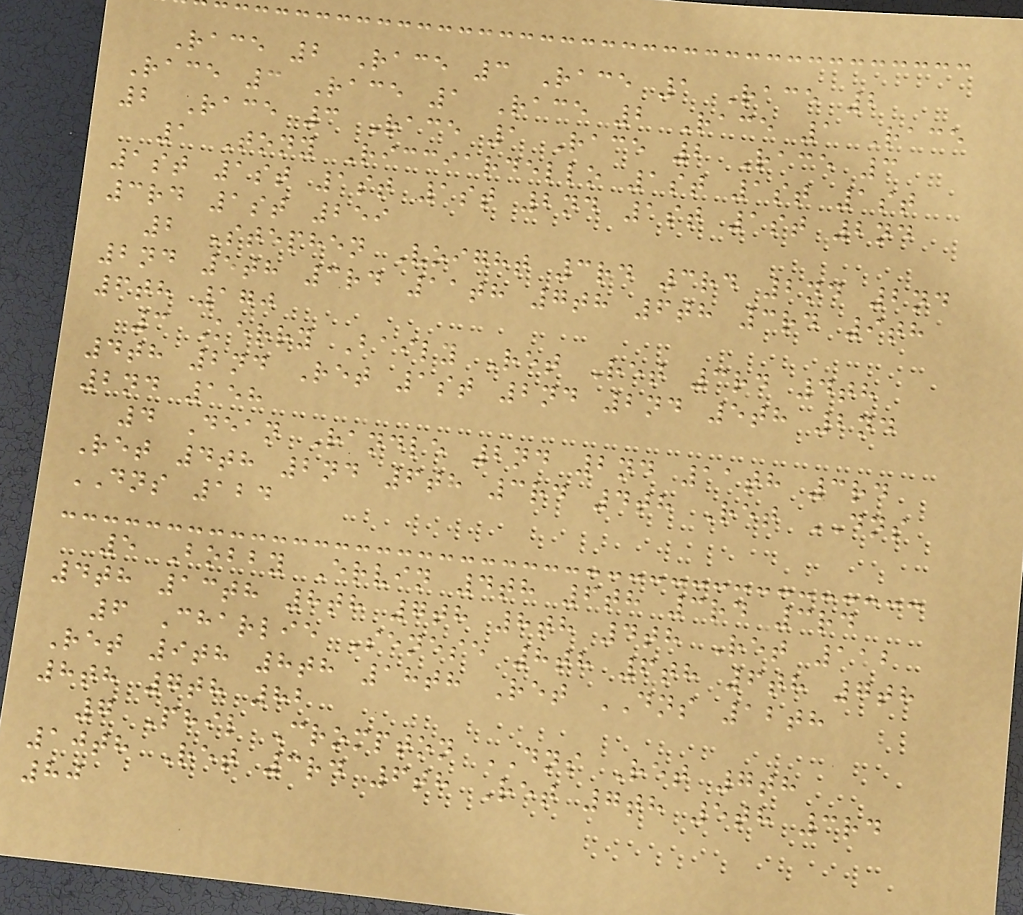Race 2 Race 3 Race 1 Race 2
Race 3 Race 1 Race 2 Race 1 Race
2 Race 3 Race 1 Race 2 Race 3
1 Tony Ricciardello 1st 1st 1st
1st 1st 1st 1st 2nd 1st 1st 2nd
3rd 1st 259
2 Stephen Voight 3rd 3rd 2nd 2nd
2nd 5th 3rd 11th 7th 6th 3rd 9th
6th 170
3 Kerry Baily Ret Ret 3rd 4th
4th 2nd Ret 1st 2nd 2nd 5th 2nd
2nd 158
4 Dean Randle 2nd 2nd 11th 3rd
Ret 4th 2nd 6th 3rd 4th Ret DNS
DNS 124
5 Bobby Ervin 4th 6th 3rd 3rd
4th 13th 8th 7th 8th 4th Ret 112
6 Charlie Senese 8th 6th 6th 7th
Ret 9th 8th 18th Ret DNS 12th
8th 7th 82
7 Phil Crompton DNS Ret 7th
10th Ret 3rd 6th Ret 7th 5th 3rd
80
